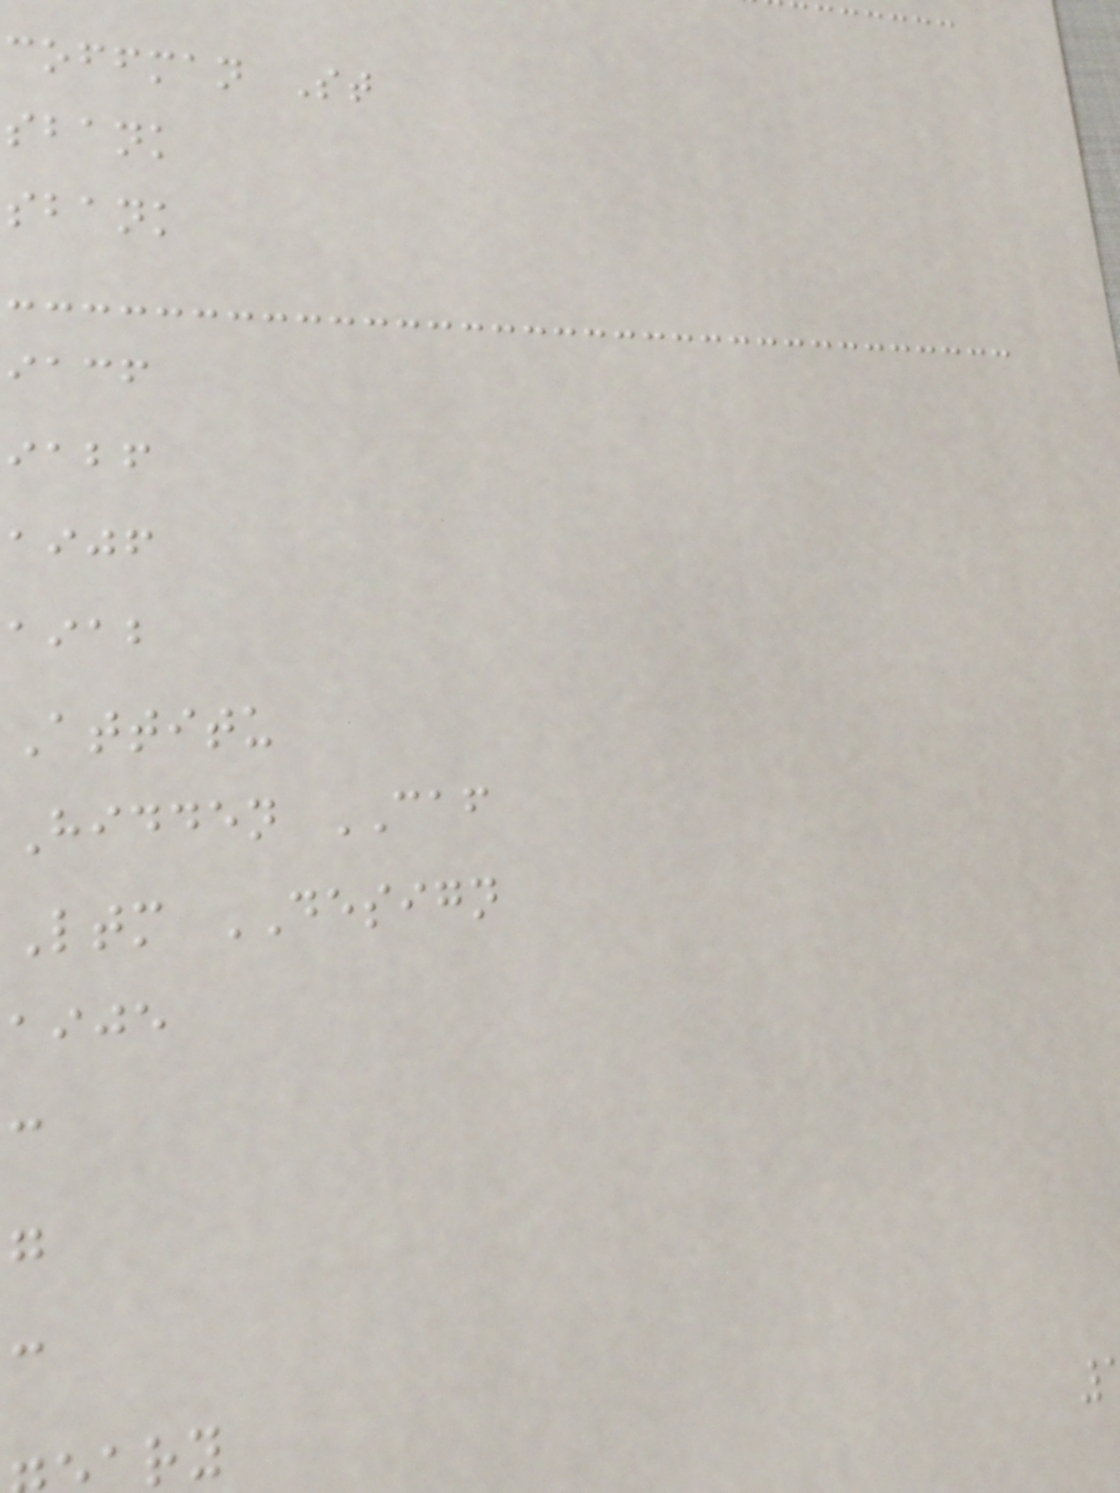coffman St
sbank
sbank
iacf
iabf
aijf
aiab
attitu
hidden CAF
ltm DESIGN
aije
